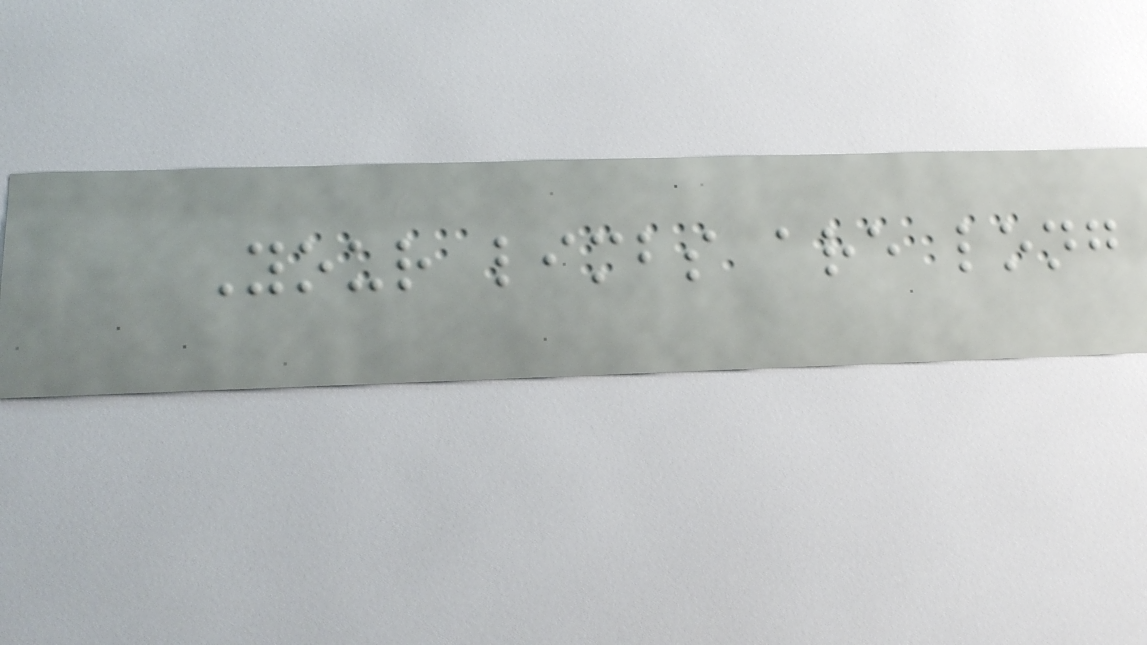Your limbs are long
